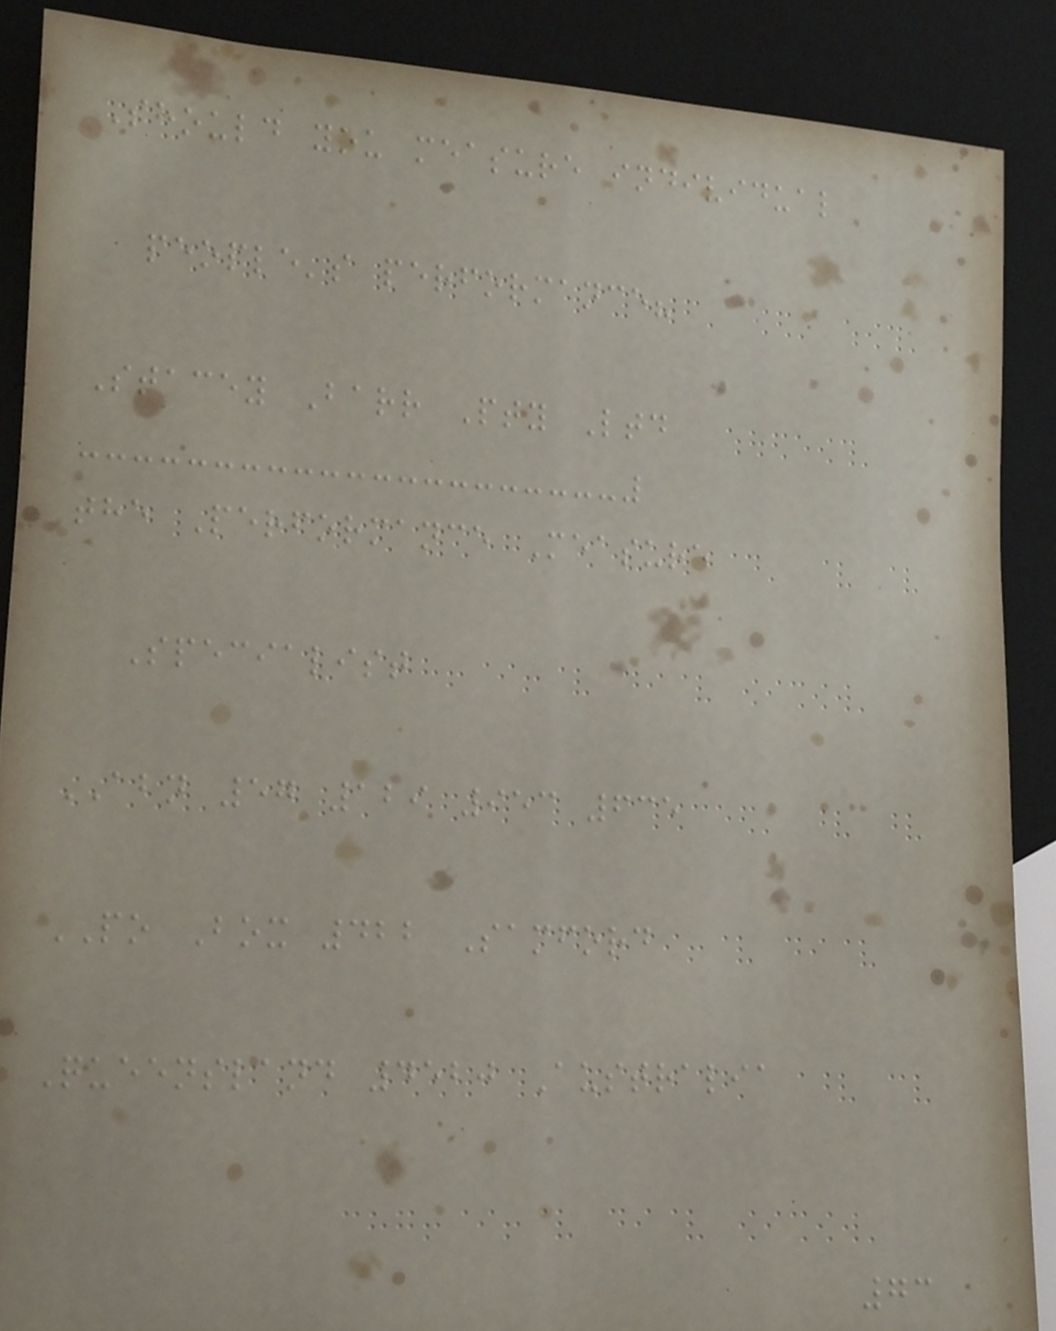Should you measure individual
people's performance?
Stacey Barr Pty Ltd
the Performance Measure
Specialist
ABN 57 129 953 635
PO Box 422 Samford
Queensland 4520 Australia
73
